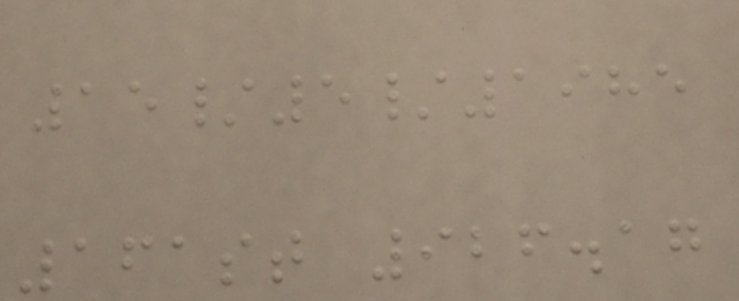15/5/1985
161st 926.17
